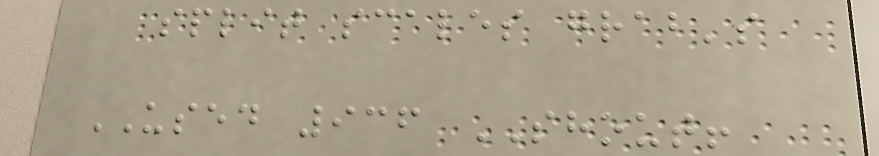split scales grab's
USED 936 SHOUT!
